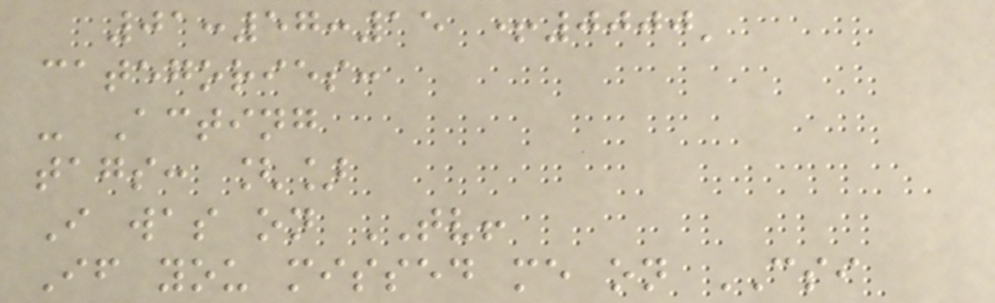01:57:15 +0000'
categories:
- Acting
tags: []
I was on TV!
If you missed me on CSI
